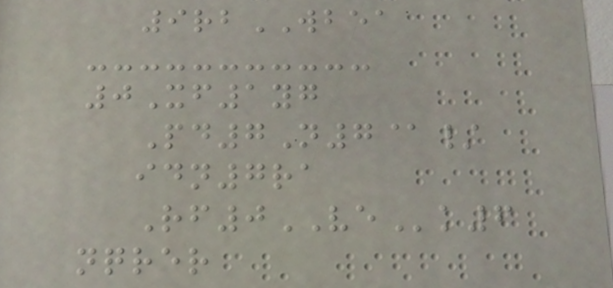9rbWBEA
0Xf1yg
Pd7N7@/
idn7ra
Rf0VEk6
nqrer
